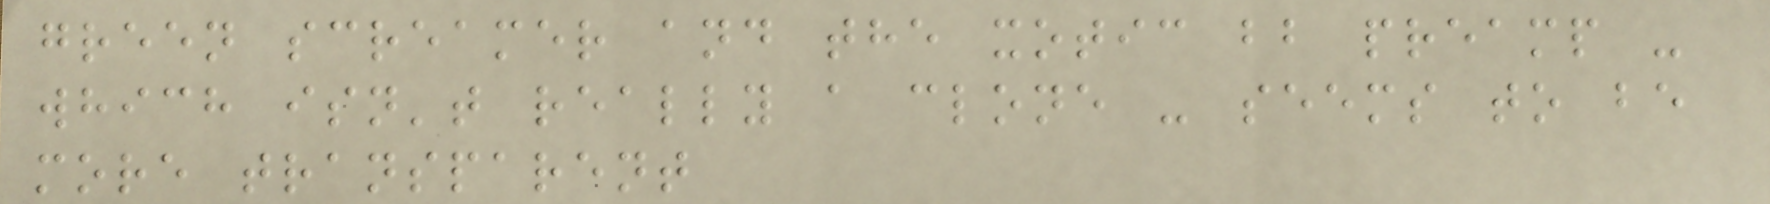green screamer and the xotic bb preamp -
which isn't really a clone - seems to be
more transparent
